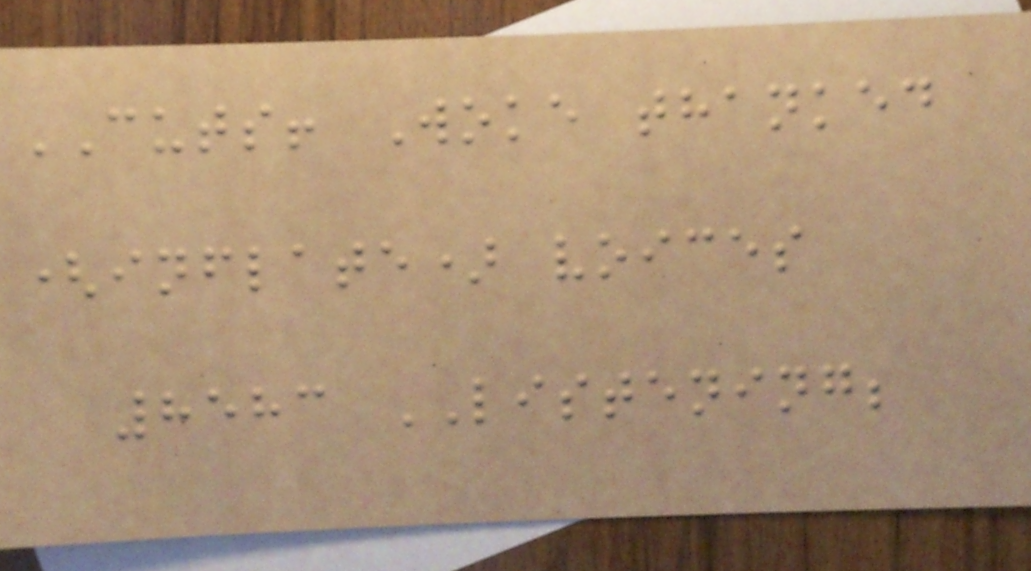CUTS! Woke thanked
(inflate) voices
8583 LISTENING;
